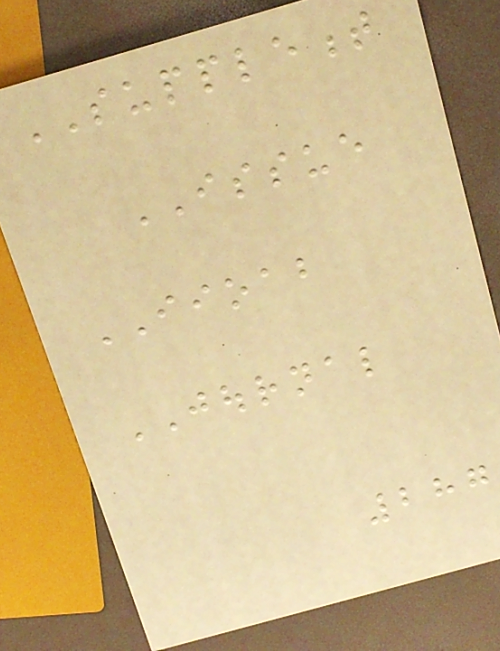SUPPLEMENT
ISSUE
IIOAB
JOURNAL
287
